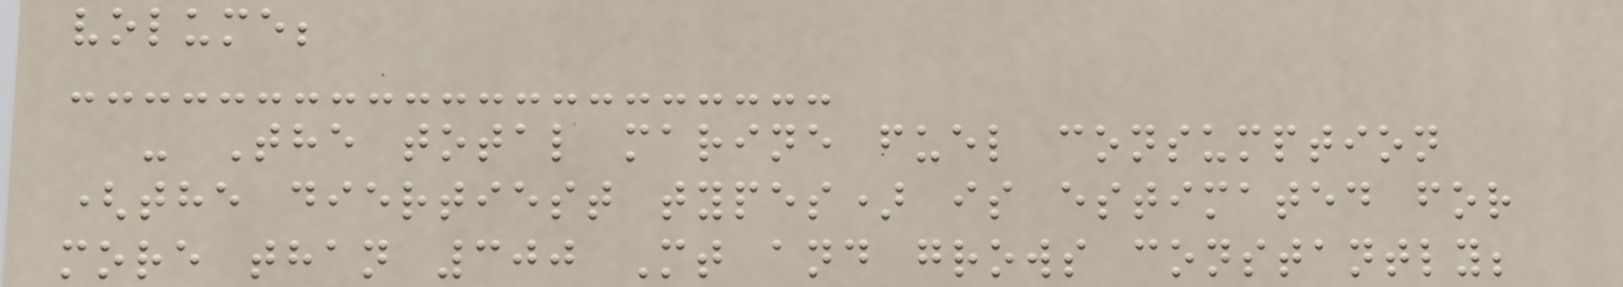volume;
- The total marine fuel consumption
(the diertiest types) is estimated for
more than 300 Mt and grows constantly;
